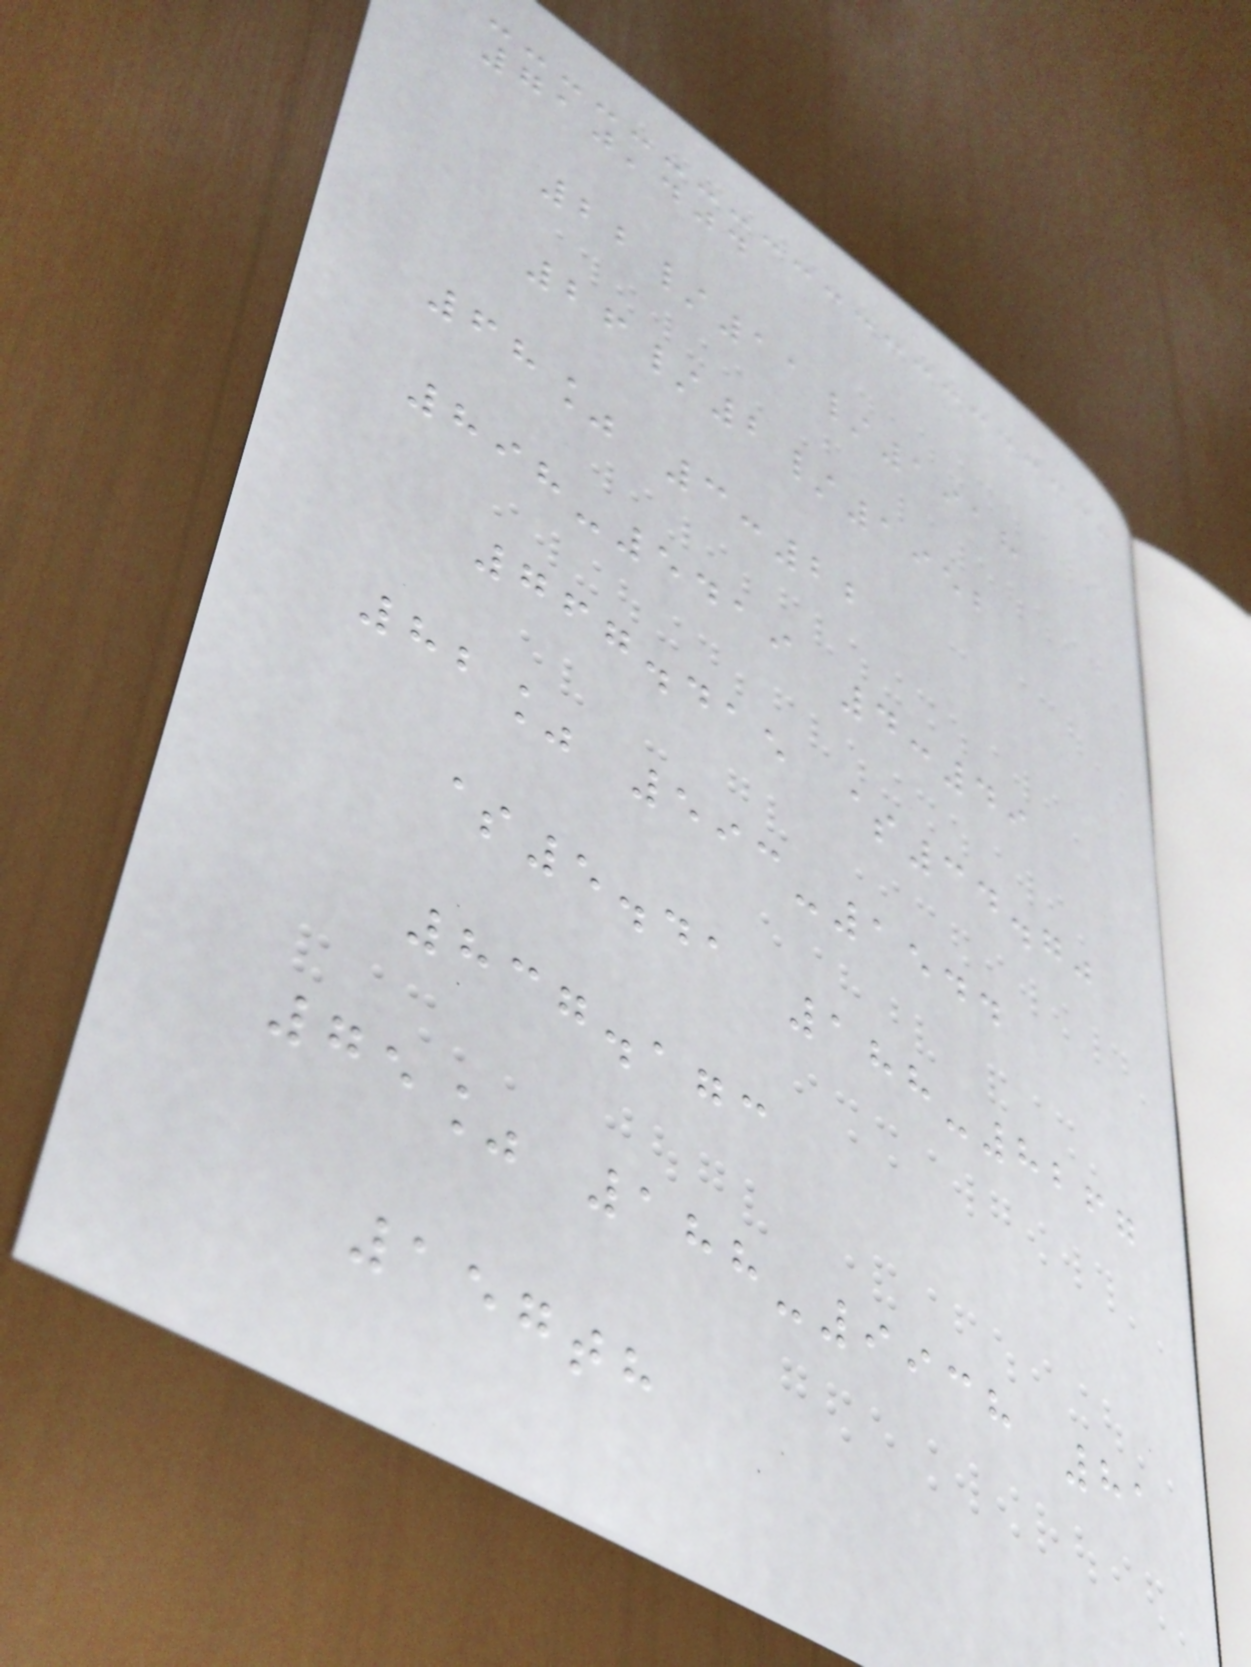710,404
22/11/1918
26/2/1952
68% 3:22
898-5419 4:49
767.415 $34.70
82% 593-1544
$5.41 188-8267
837.173
75% 188-9938 81
157th
